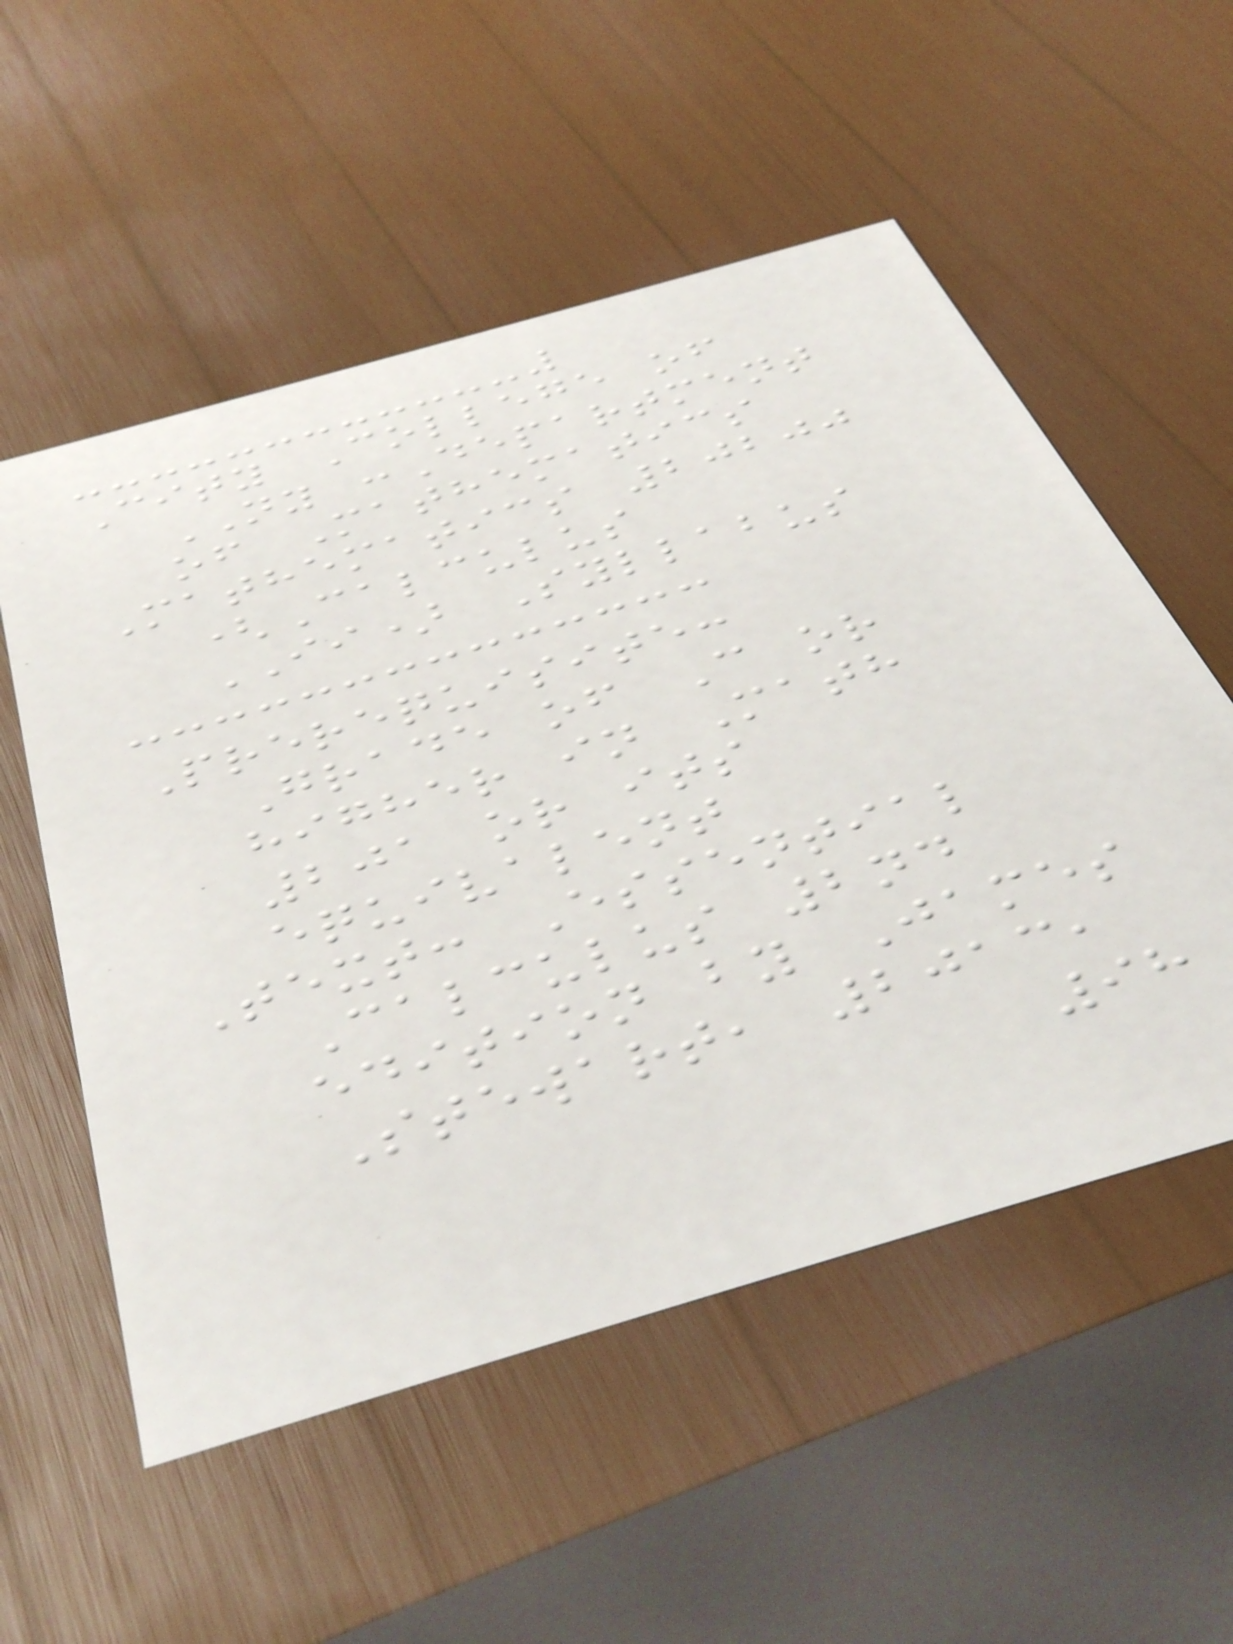City College of
NY :Department
of Mathematics
Mathematics 20200
(Calculus
II) Syllabus
Prerequisite:
Grade of C or
higher in Math
201 or its
equivalent
Text: Essential
Calculus 2nd
edition by James
Stewart, 2013,
98
